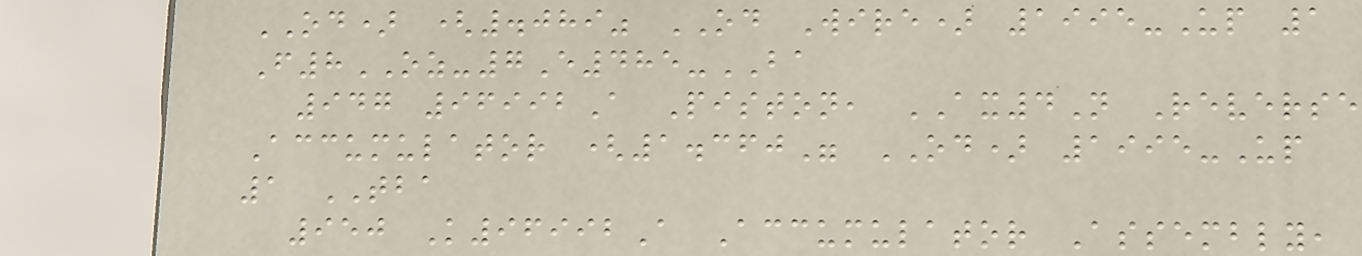OD) (.089" OD Wire) 1995-Up 1
F8OZ-7E485-BA
947 96992A Piston, AX4N Reverse
Accumulator (1.360" OD) 1995-Up
1 TBA
950 K96992A Accumulator Assembly,
